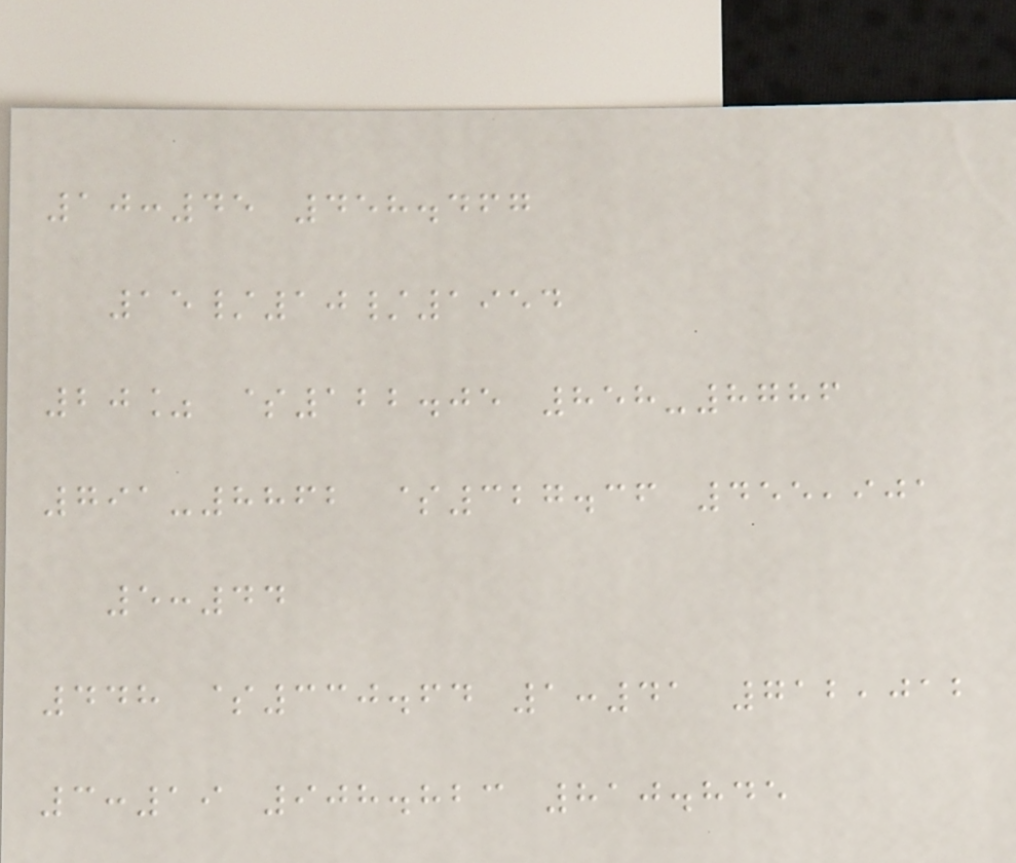10:45 458.467
15/10/1954
20% $122.05 858-8786
791-8862 $327.36 455,901
5:44
448 $330.64 1:41 712,012
3:19 908.823 810.845
